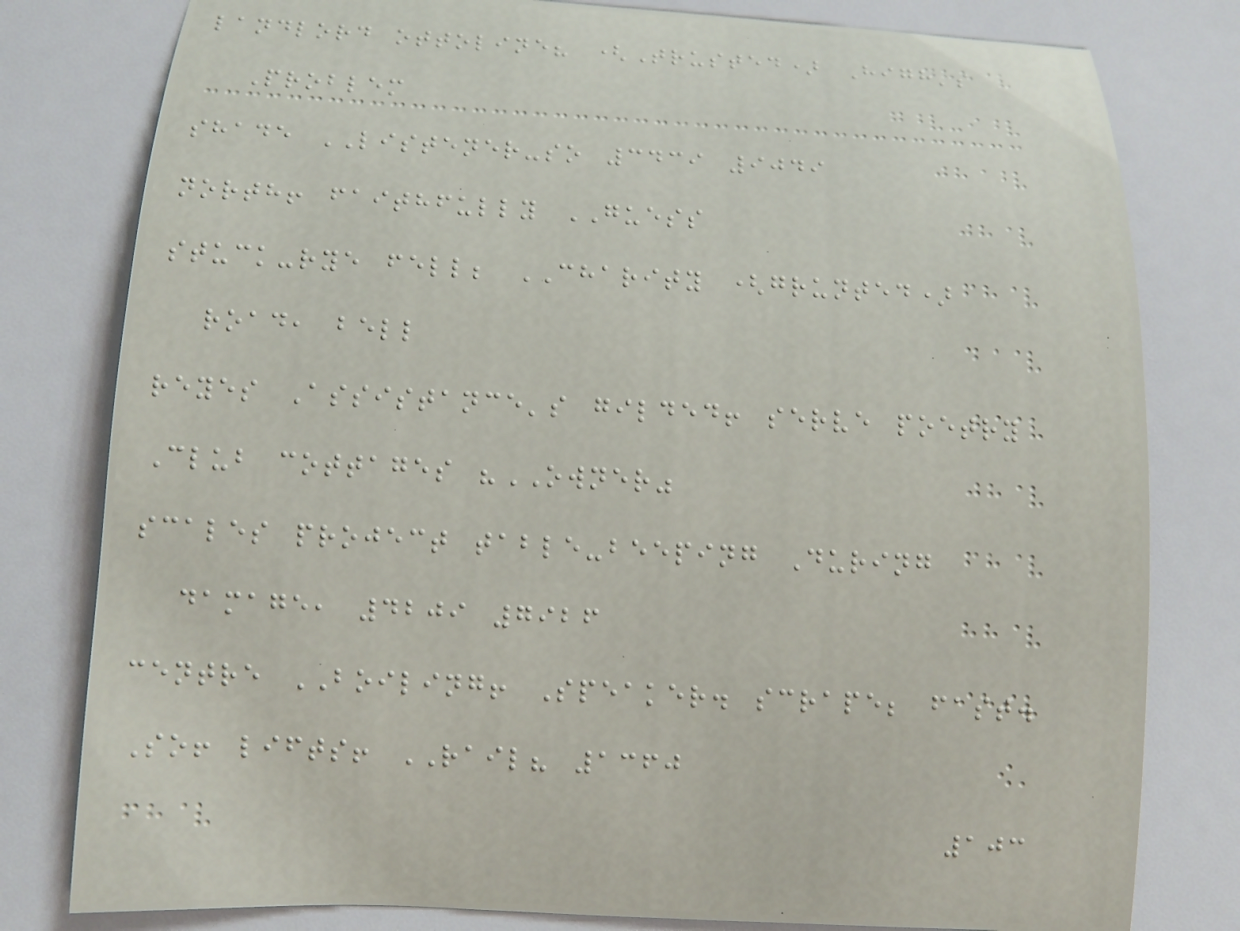landlord ottoline? (Trusted) High's
Problem
shade LISTENER-so 3439 9049
north! faithfully GUESS
stuck-rye fell; CHARITY (grunted)
road, bell
reyes Assistance's gilded! serve poetry
Club cottages "OWNER"
scales project table-beeping During
damage, 4209 7926
centre BOILING! Speaker. scrape; fast.
So! lifts! RAIL? 1360
103
